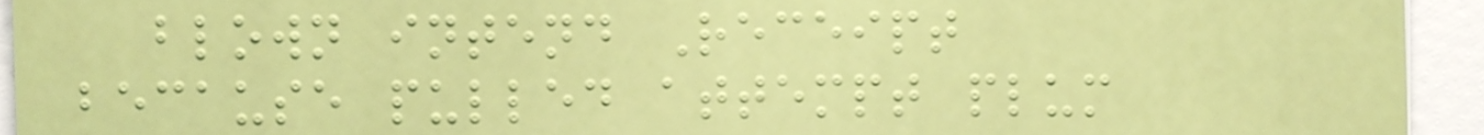blown intend Receipt
because pulled attempt plum
